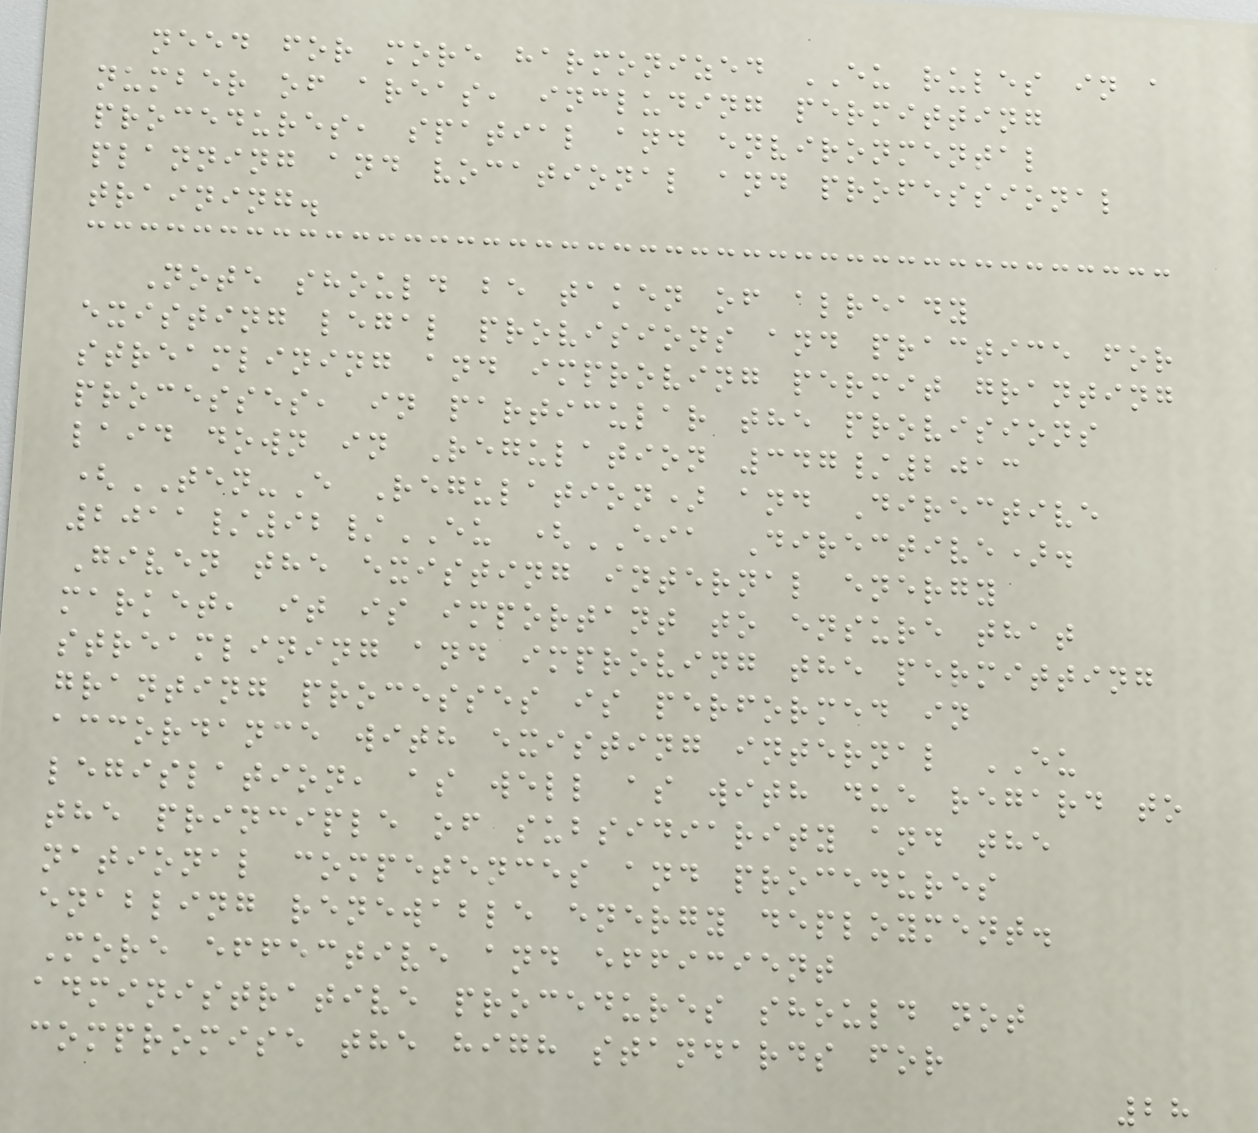need for more harmonized EU rules in a
number of areas, including permitting
procedures, spatial and environmental
planning and vocational and professional
training.
Note should be taken of already
existing legal provisions and practice for
streamlining and improving permit granting
processes, in particular the provisions
laid down in Regulation 347/2013
(TEN-E Regulation) and Directive
2011/92/EU (EIA Directive).
Given the existing internal energy
market, it is important to ensure that
streamlining and improving the permitting
granting processes is performed in
accordance with existing internal EU
legislation, as well as with due regard to
the principle of subsidiarity and the
national competences and procedures
enabling renewable energy deployment.
More effective and efficient
administrative procedures should not
compromise the high standards for
28
